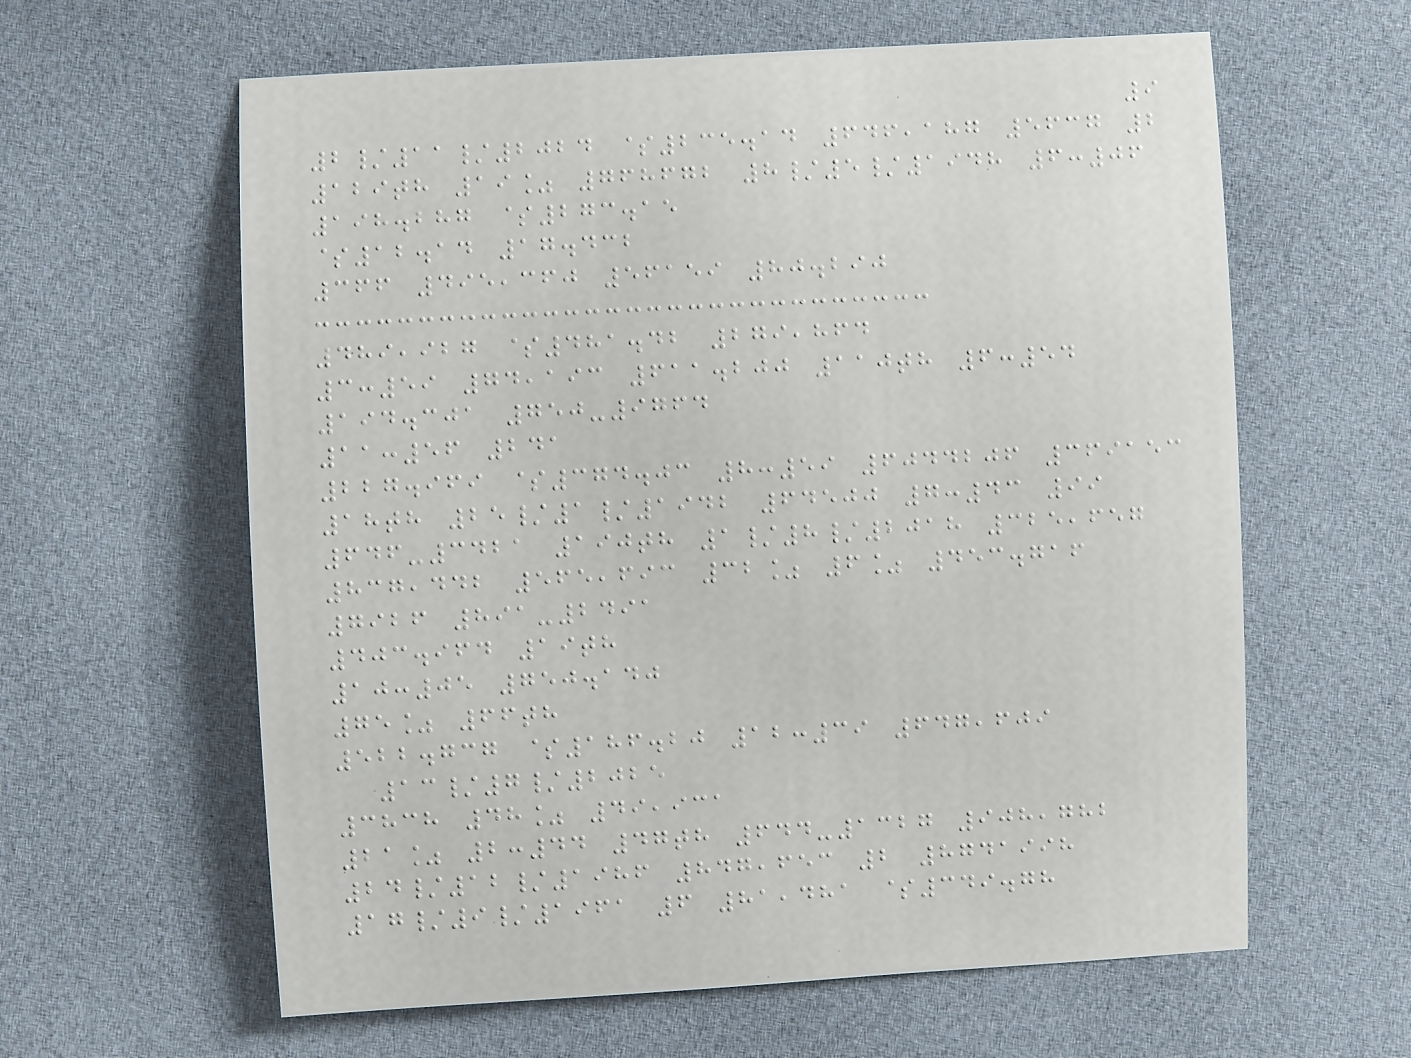9
2/11/2024 $235.14 646,187 5637 2
129th 19% 768672 8/5/1948 6:06
198.287 $273.15
$12.14 17.432
366 495,360 56159 80.290
489,927 $481.42 279,864
3:59 74,193 611.200 110th 6:54
194.301 750-9764
11:56 241
227.969 $374.03 8:59 6044206 369153
18th 25/1/1942 64500 7:43 99
646-3421 190th 1/8/2018 325,657
837,442 565,693 32% 6% 453.716
7926 891-2491
403.964 19th
10:05 750.140
75% 66th
522.737 $186.20 12:39 647,609
13/7/2025
3838 48% 49,931
21% 2:44 47th 644-1327 908,782
24/12/1986 847,653 2 8741998
17/9/1961 6 81,481 $349.78
